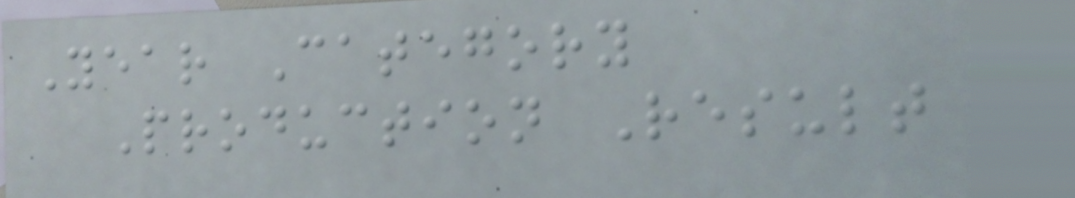Year Category
Production Result
